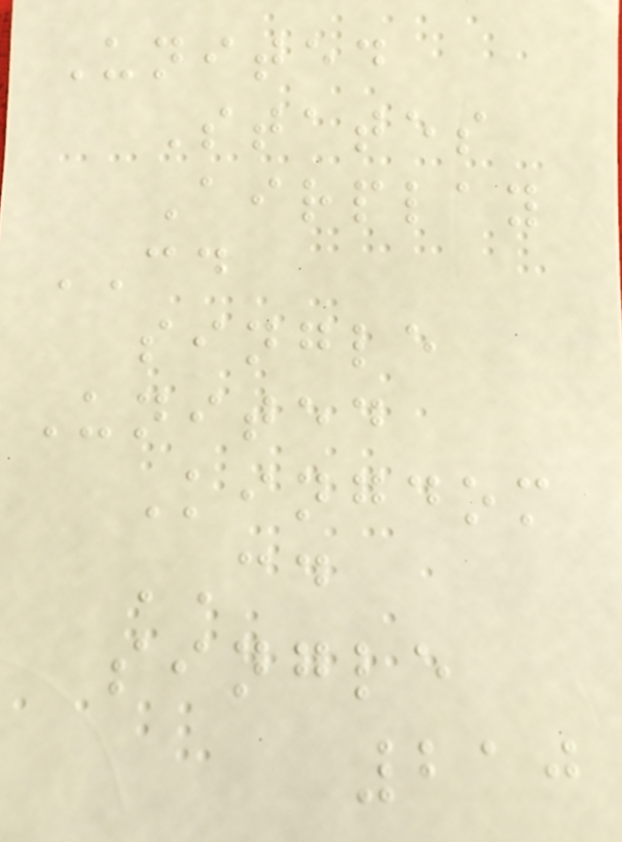United
States
Airplay
CD
single
United
Kingdom
CD
single
210
